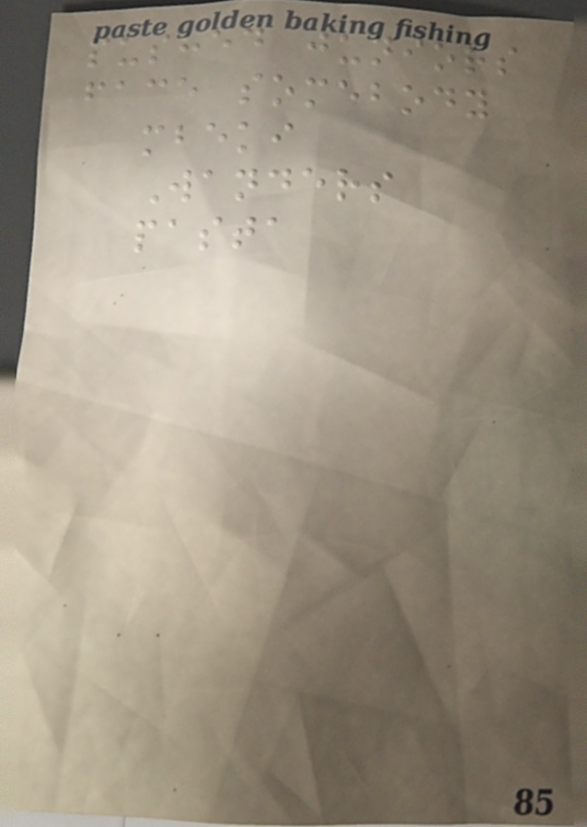pushed juniors
face somebody
mbeki
Wanders
pasta
